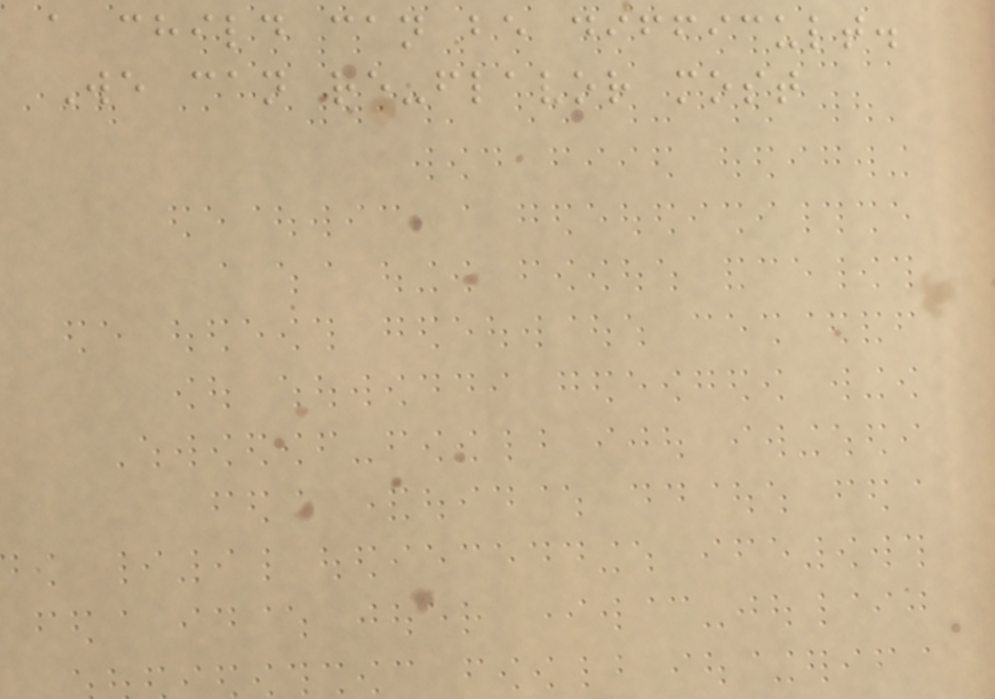a child can be difficult.
We can re-flavor most
